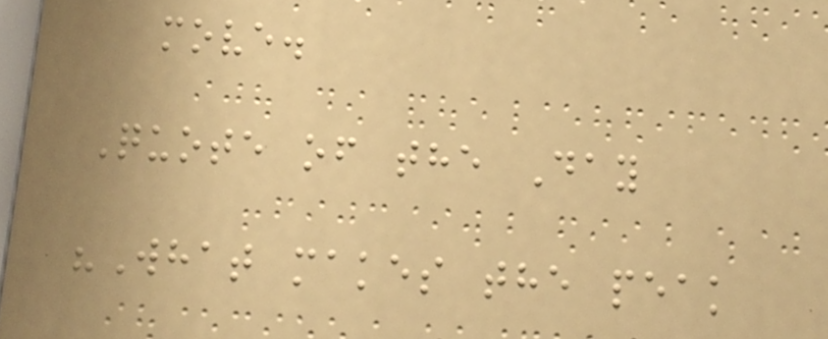move.
Quote of the Day
"What makes the peak
